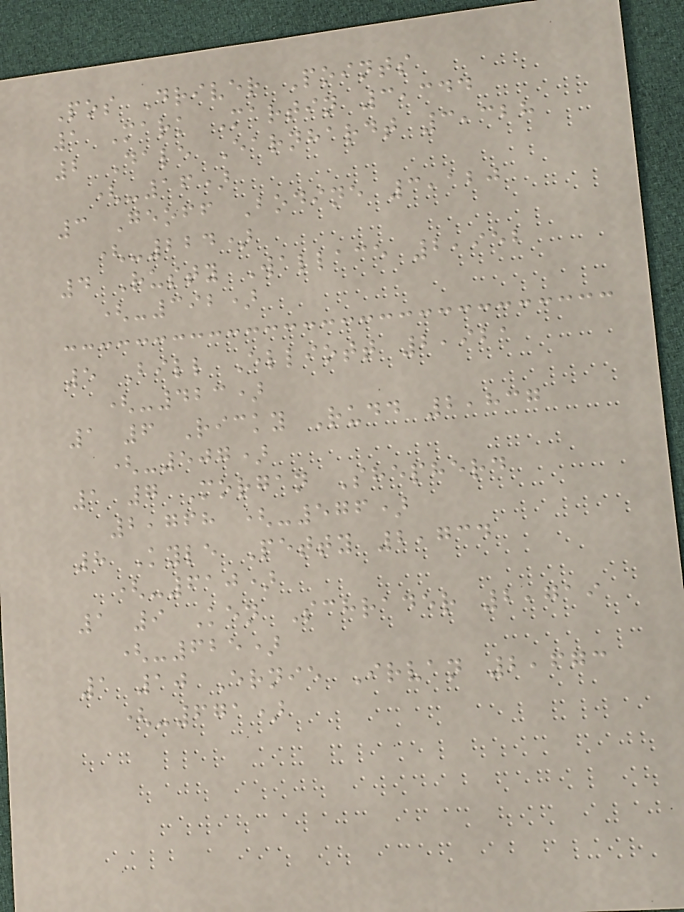Pos Driver Points
1 Mark Martin 3,344
2 Dale Earnhardt 3,328
(-16)
3 Geoff Bodine 3,120
(-224)
4 Rusty Wallace 2,952
(-392)
5 Bill Elliott 2,921
(-423)
1 6 Ricky Rudd 2,837
(-507)
1 7 Morgan Shepherd
2,768 (-576)
8 Kyle Petty 2,734
(-610)
1 9 Ken Schrader 2,719
(-625)
1 10 Ernie Irvan 2,673
(-671)
